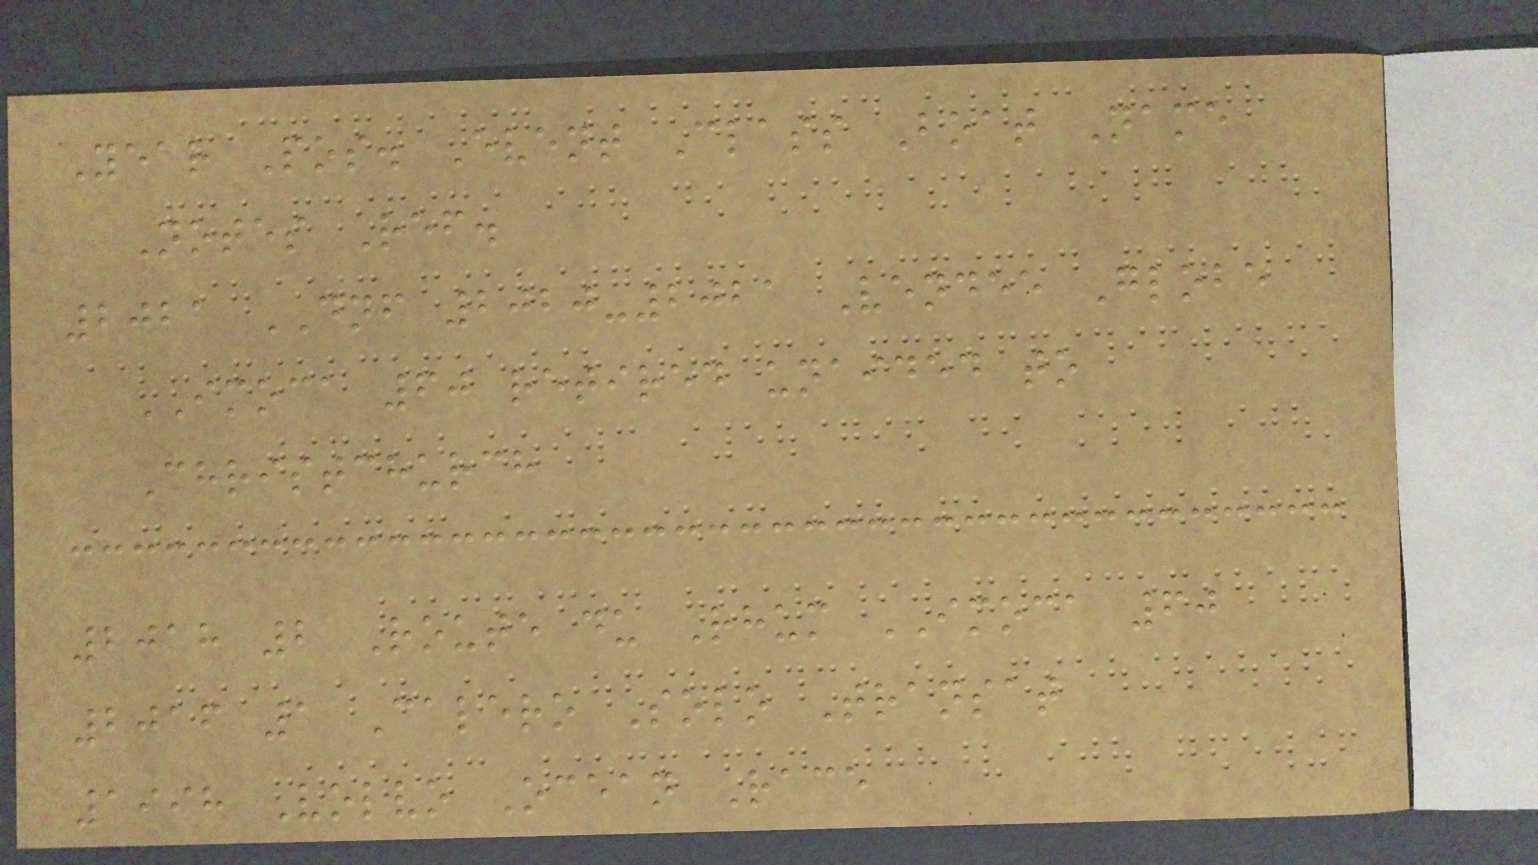Year Pos. Event Class Boat Name
Notes Ref.
2021 DNF 2020-2021 Vendee Globe
IMOCA 60 retired unaided to
Christchurch
2018 2 Route du Rhum IMOCA 60
2016 1 Calero Solo Transat
1998 Volvo Ocean Race
